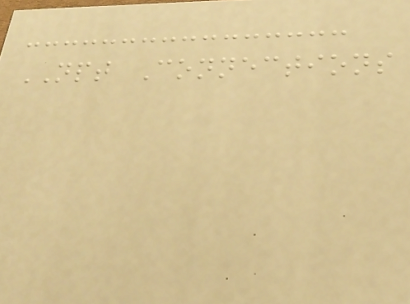NPT Connections
